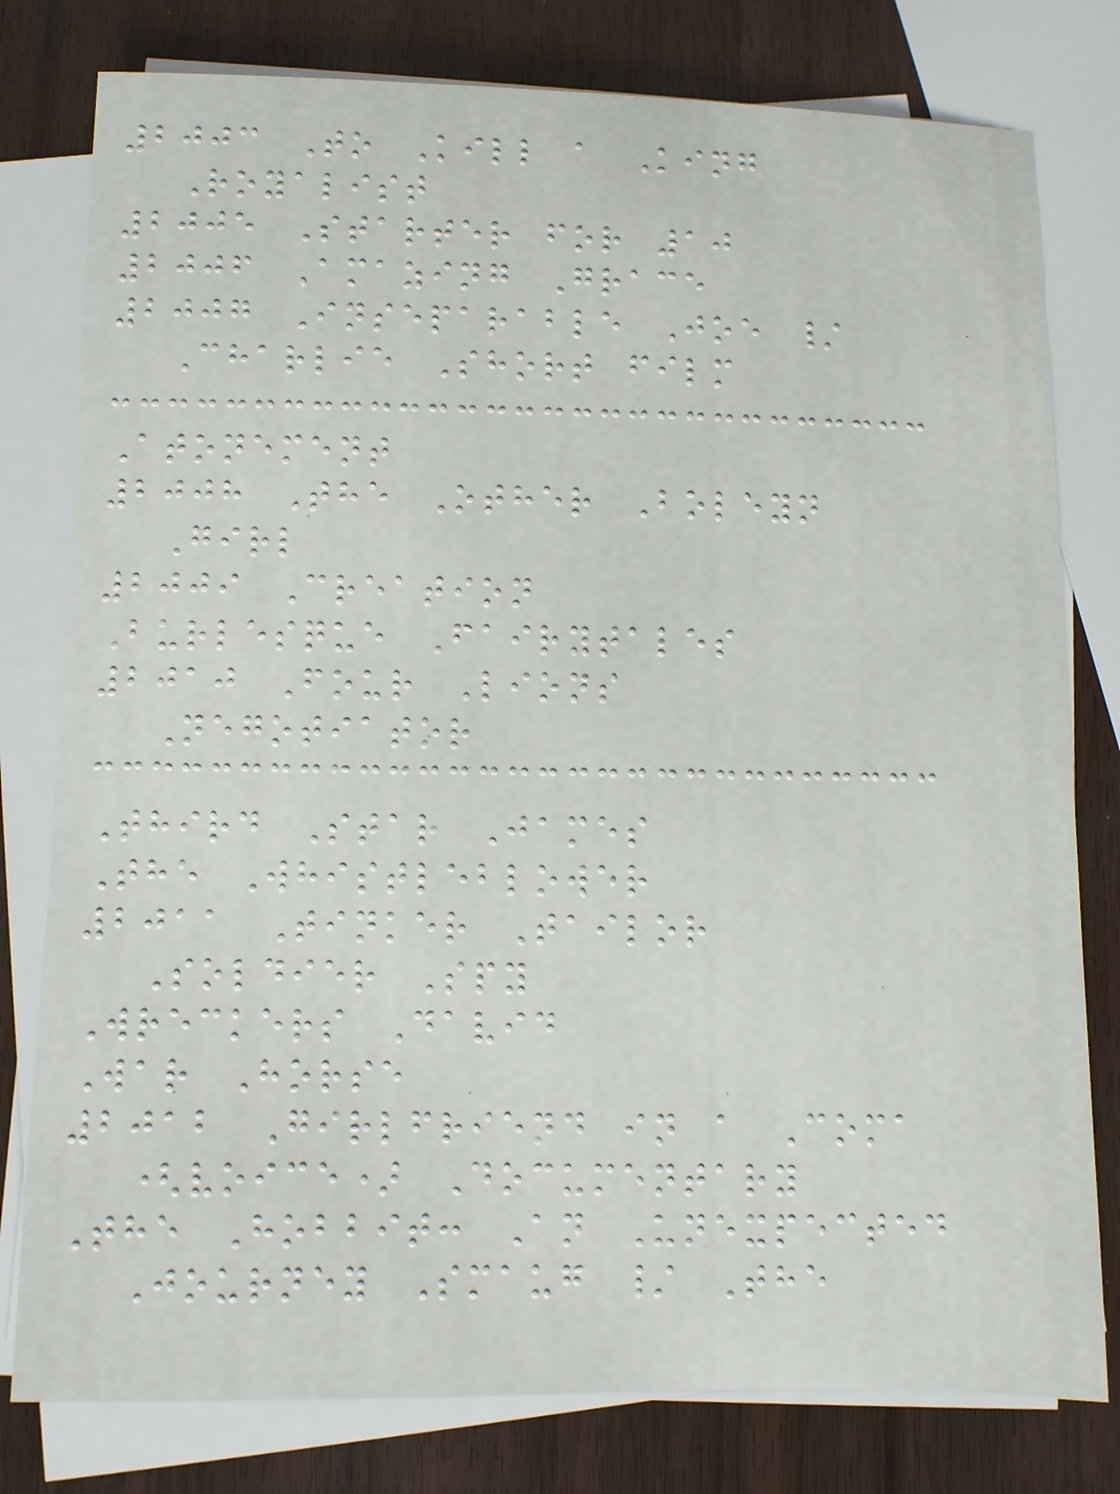2003 To Kill a King
Royalist
2005 Starter for 10
2006 Amazing Grace
2007 Inseparable Joe /
Charlie Short film
Atonement
2008 The Other Boleyn
Girl
2009 Creation
Burlesque Fairytales
2010 Four Lions
Negotiator
Third Star James
The Whistleblower
2011 Tinker Tailor
Soldier Spy
Wreckers David
War Horse
2012 Girlfriend in a Coma
(voice) Documentary
The Hobbit: An Unexpected
Journey Smaug / The
